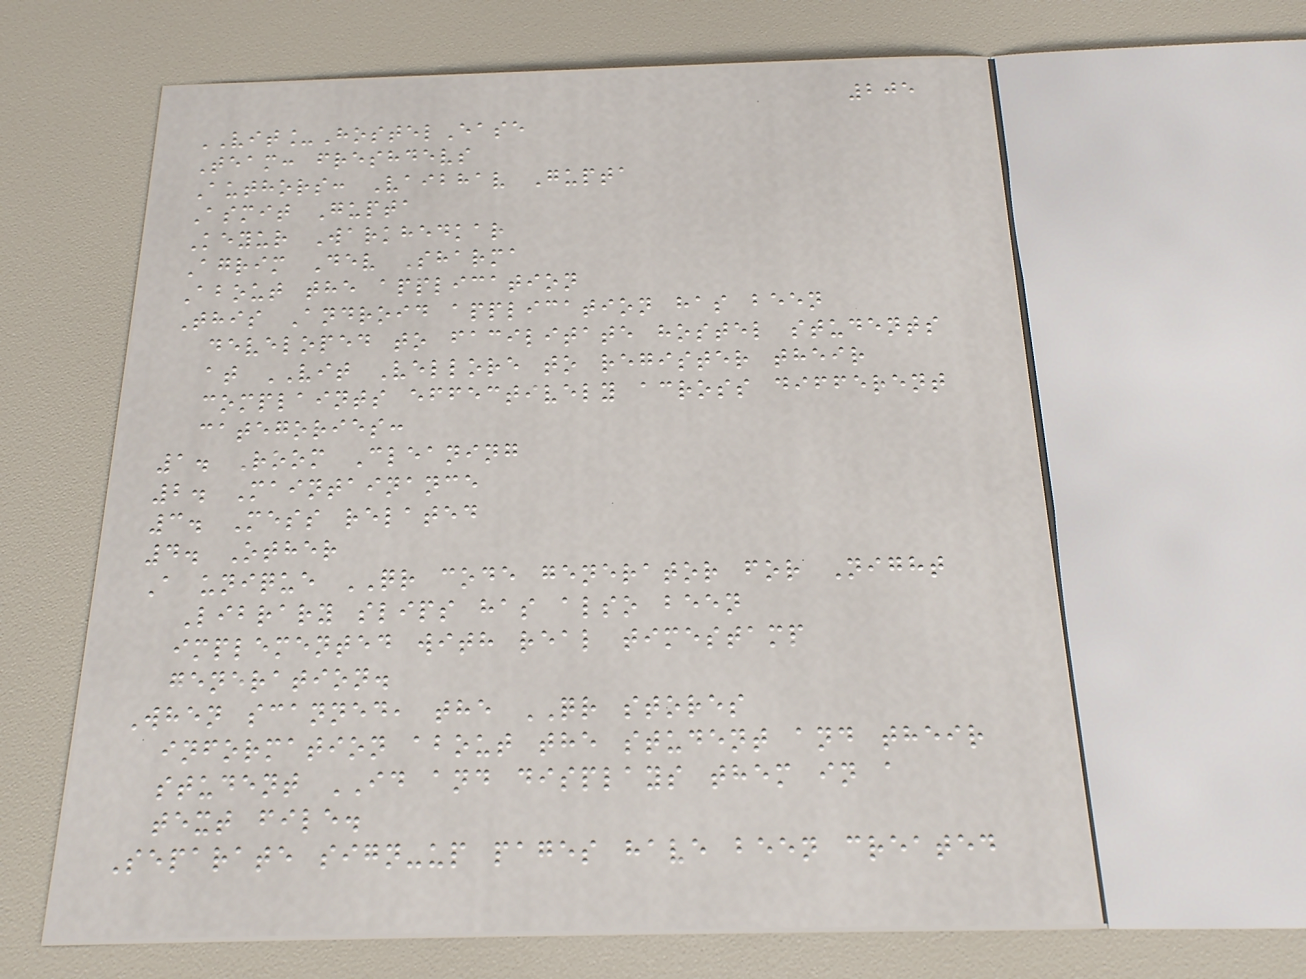205
VIT_HostelEase
Team: freshdevs
Authors: Vaibhav Gupta
Asmit Gupta
Keyur Warkhedkar
Agrim Dev Sharma
About the application
This Android application has been
developed to facilitate hostel students
at VIT Vellore to register their
complaints effectively across different
categories:
1. Room Cleaning
2. Maintainance
3. Mess related
4. Other
A unique QR code generator for Night
Library slips has also been
implemented with real timestamp
generation.
When scanned, the QR stores
information about the student and their
student ID and displays them in a
text file.
Separate sign-up pages have been created
